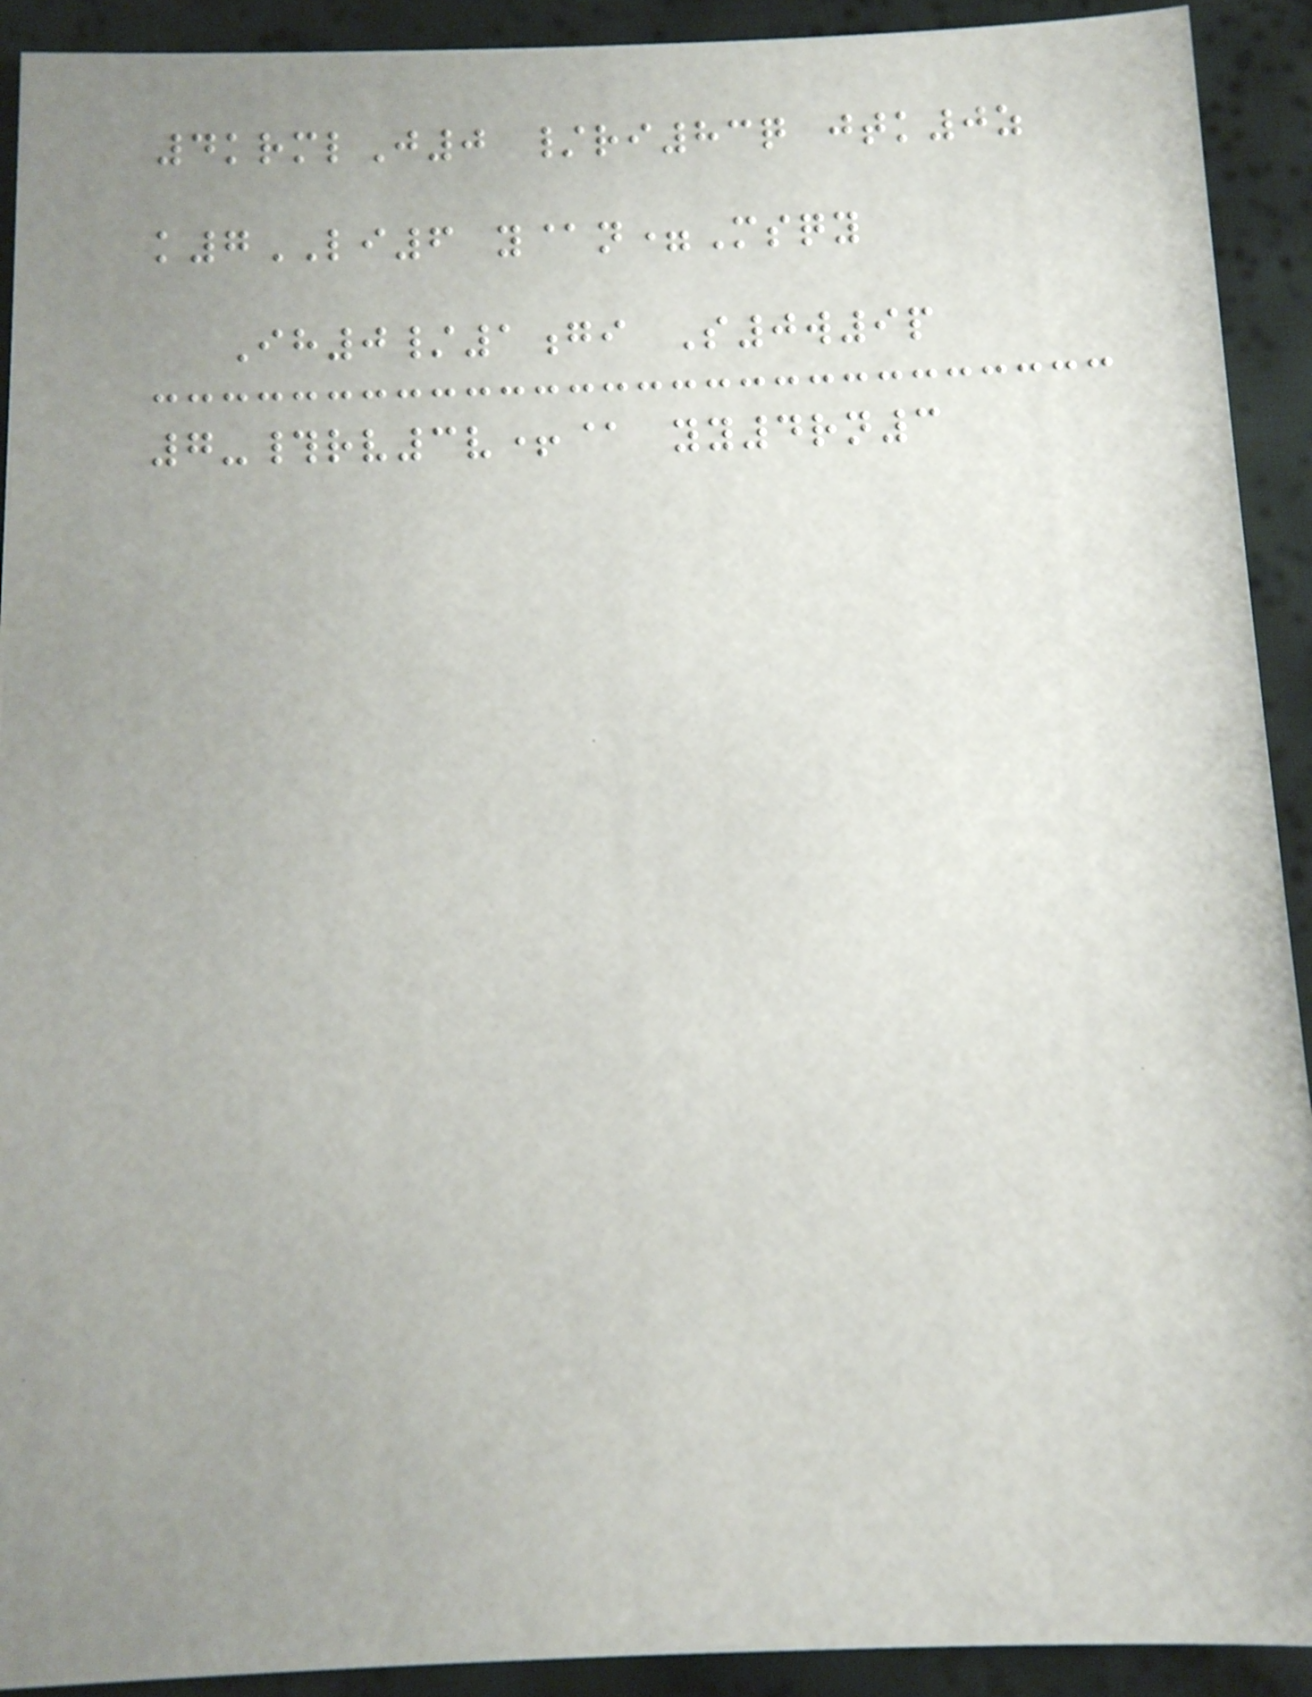4krmlJ0 /ri83q jtk0z
k7LI6 y@n=Msqy
Ih0/1gi S0w9p
7-#rv3v+@ yy4rn3
